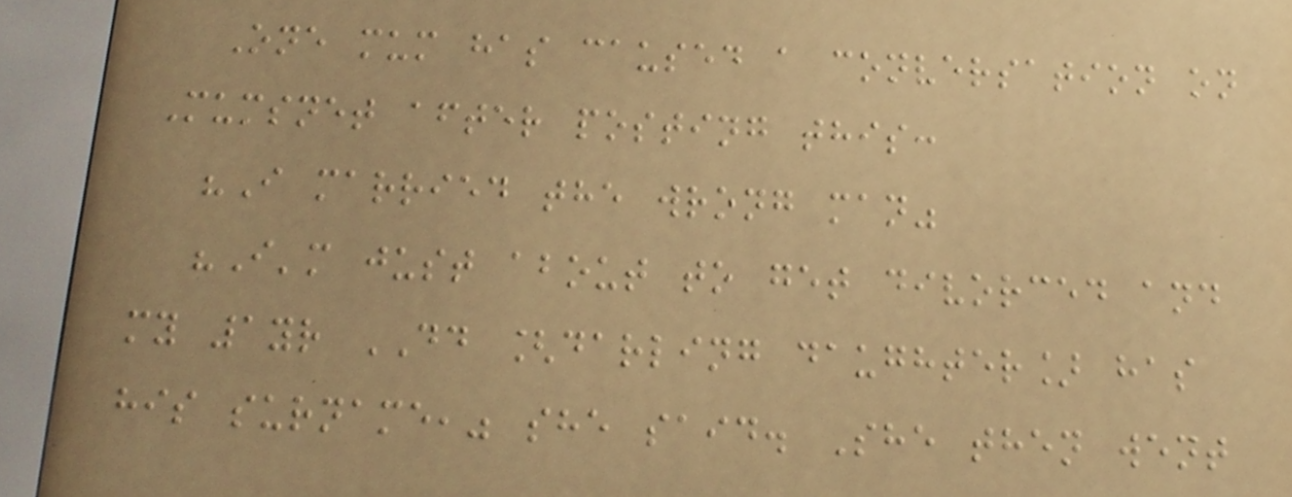One mum has caused a conversation on
Mumsnet after posting this:
"I married the wrong man"
"I'm just about to get divorced and
my 1yr DD [darling daughter] has
his surname," she said. She then went
